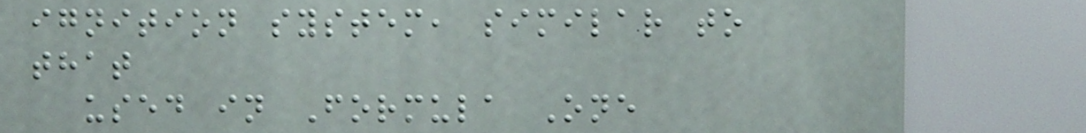ignition system, similar to
that
used in Formula One
